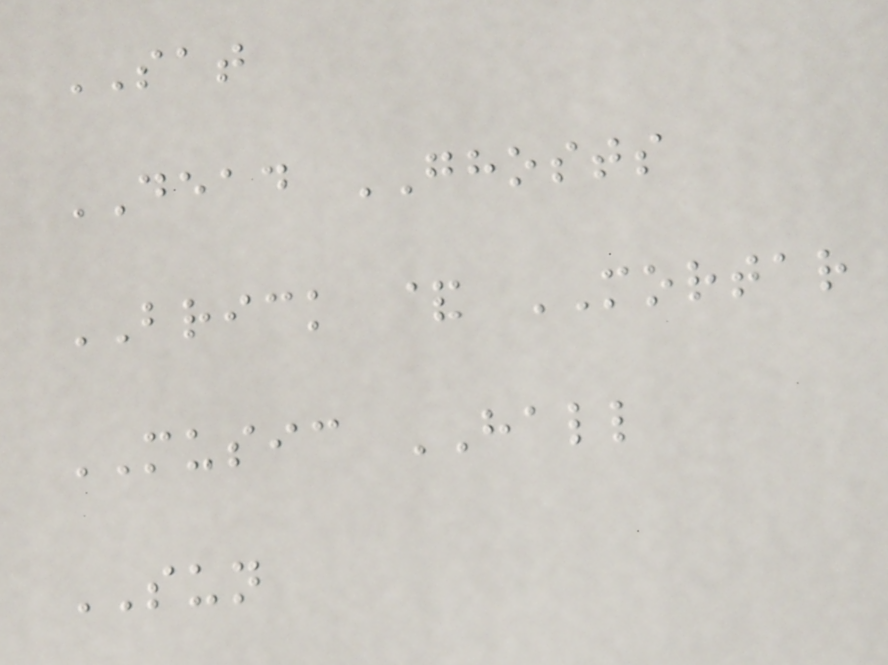SAT
DEAD GHOSTS
BRICK & MORTAR
MUSIC HALL
SUN
